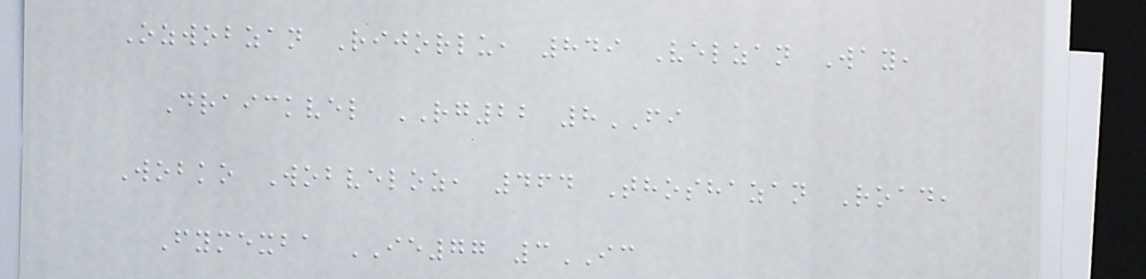Ozwobzan Rijorlu, 849 Velzan Way,
Draickvel RG22 8FI
Wobko Wobveloz, 464 Thoshazan Road,
Fymexba IE77 3IC
